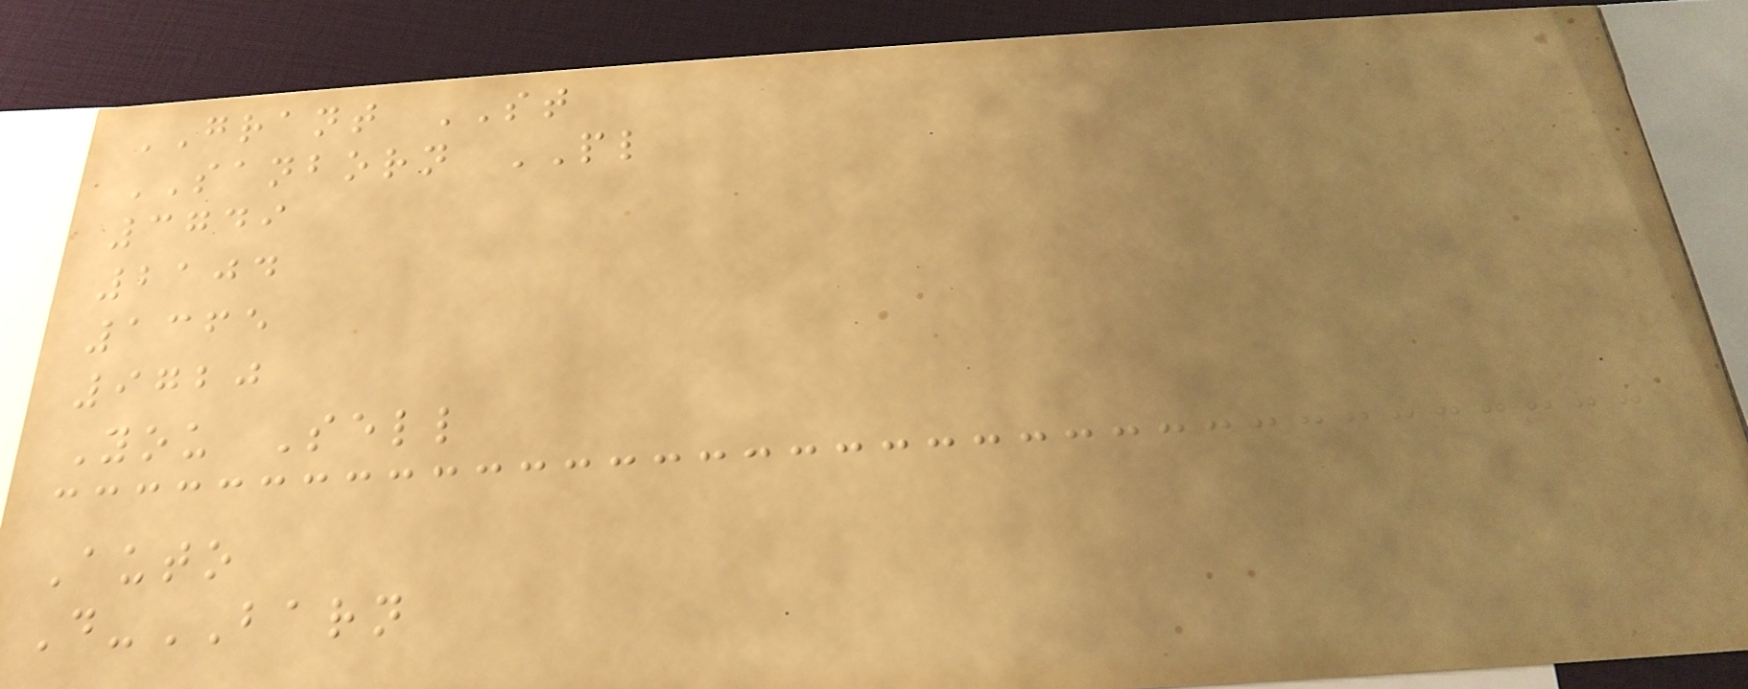GRANT ST
SANBORN PL
3749
2104
1365
9720
You Sell
Auto
D-BARN
